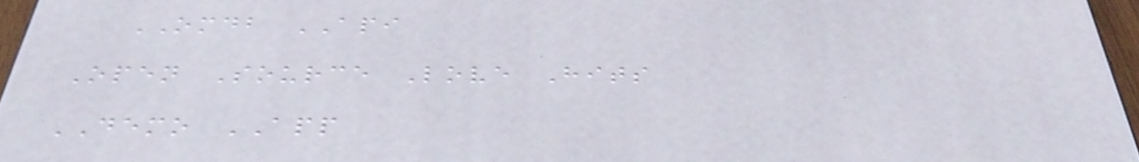OMDB API
Open Source Love Hits
DEMO APP
